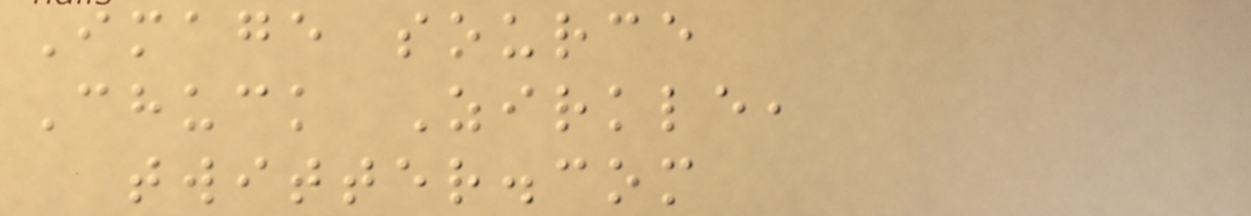Image source
Chuck Zirkle,
twitter.com
